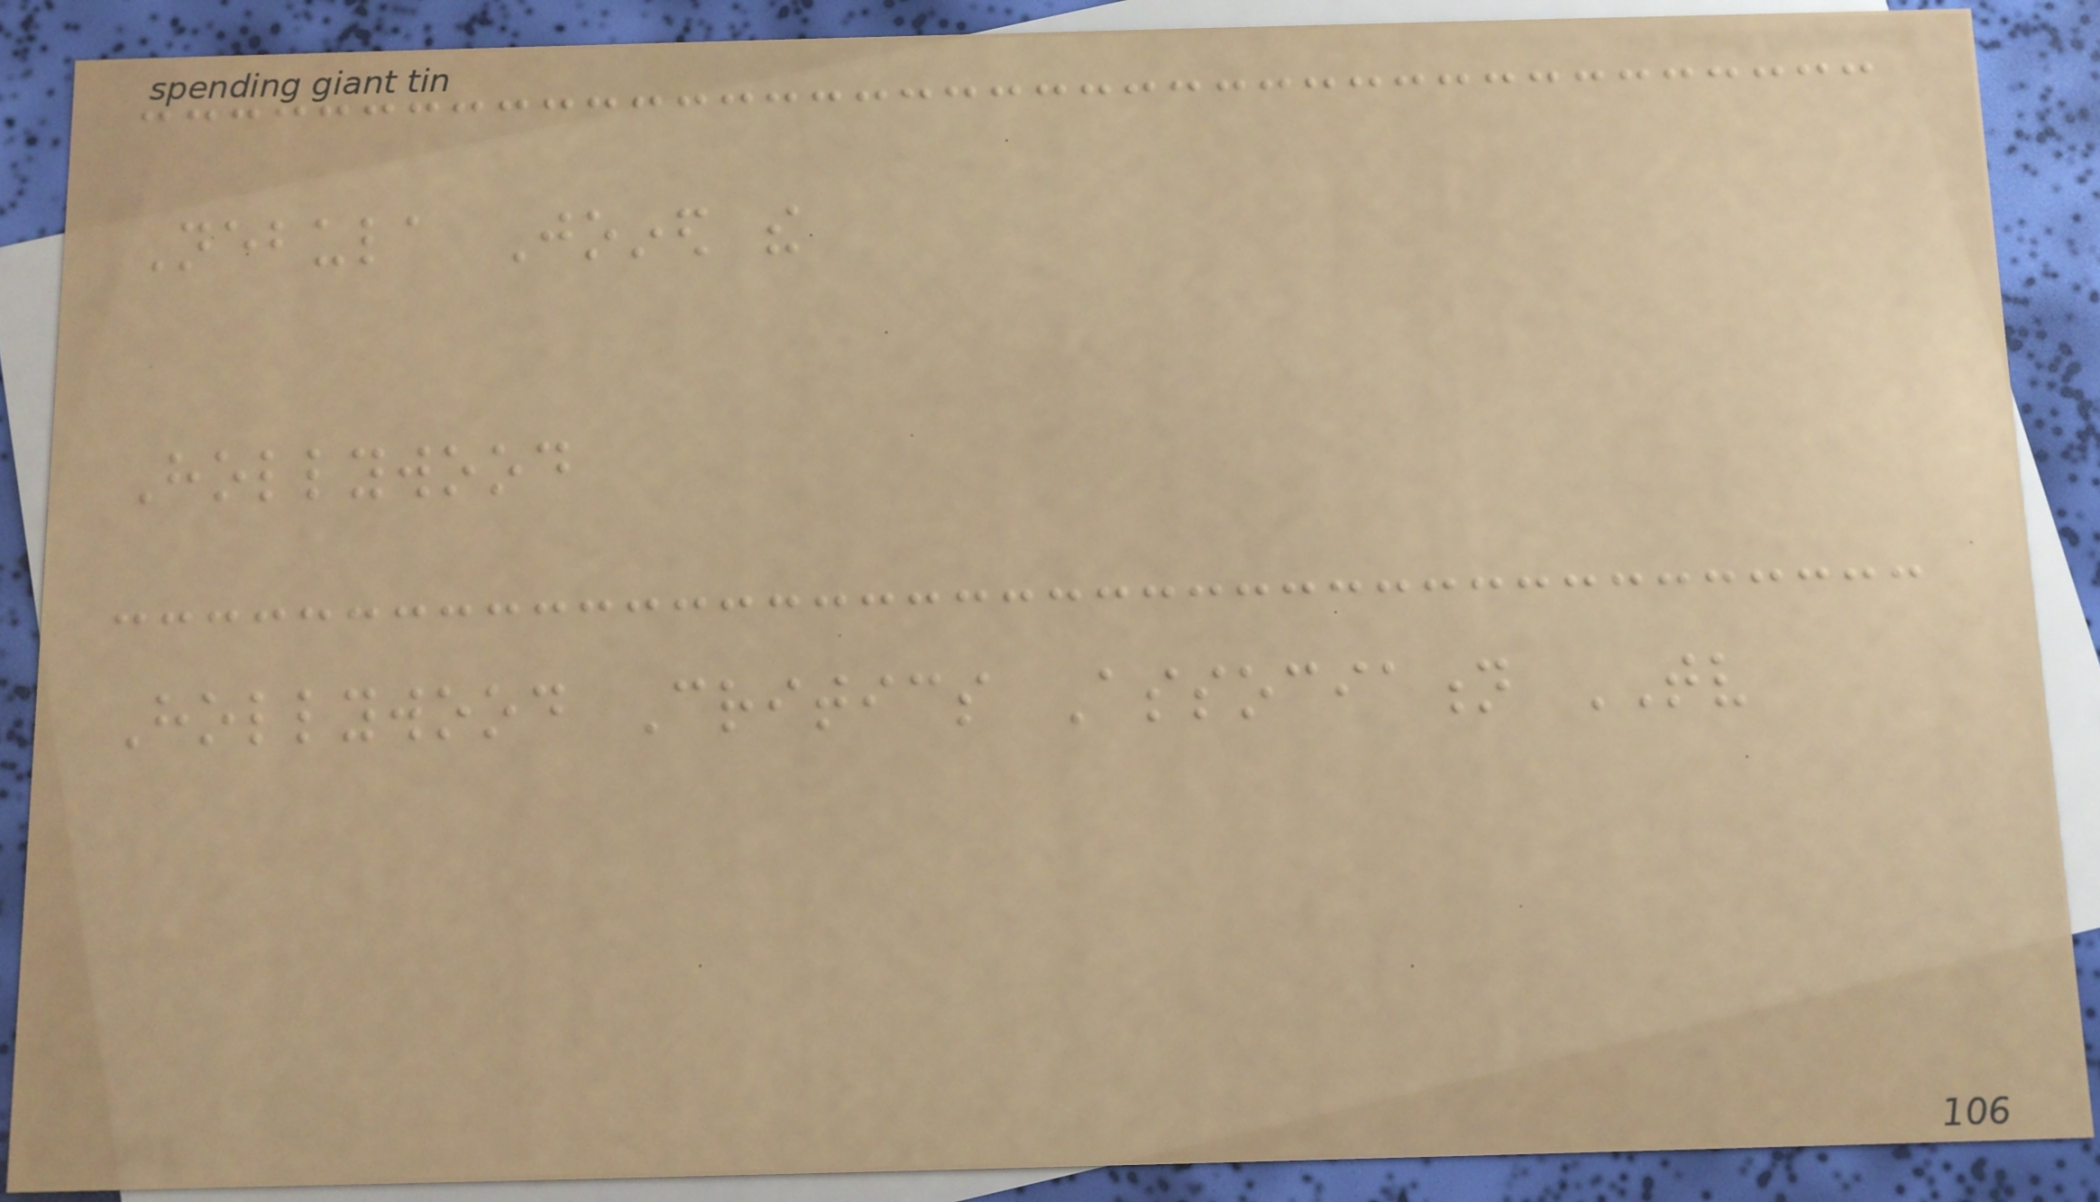Nebula Joined the
Hollywood
Hollywood Critics Association TV
